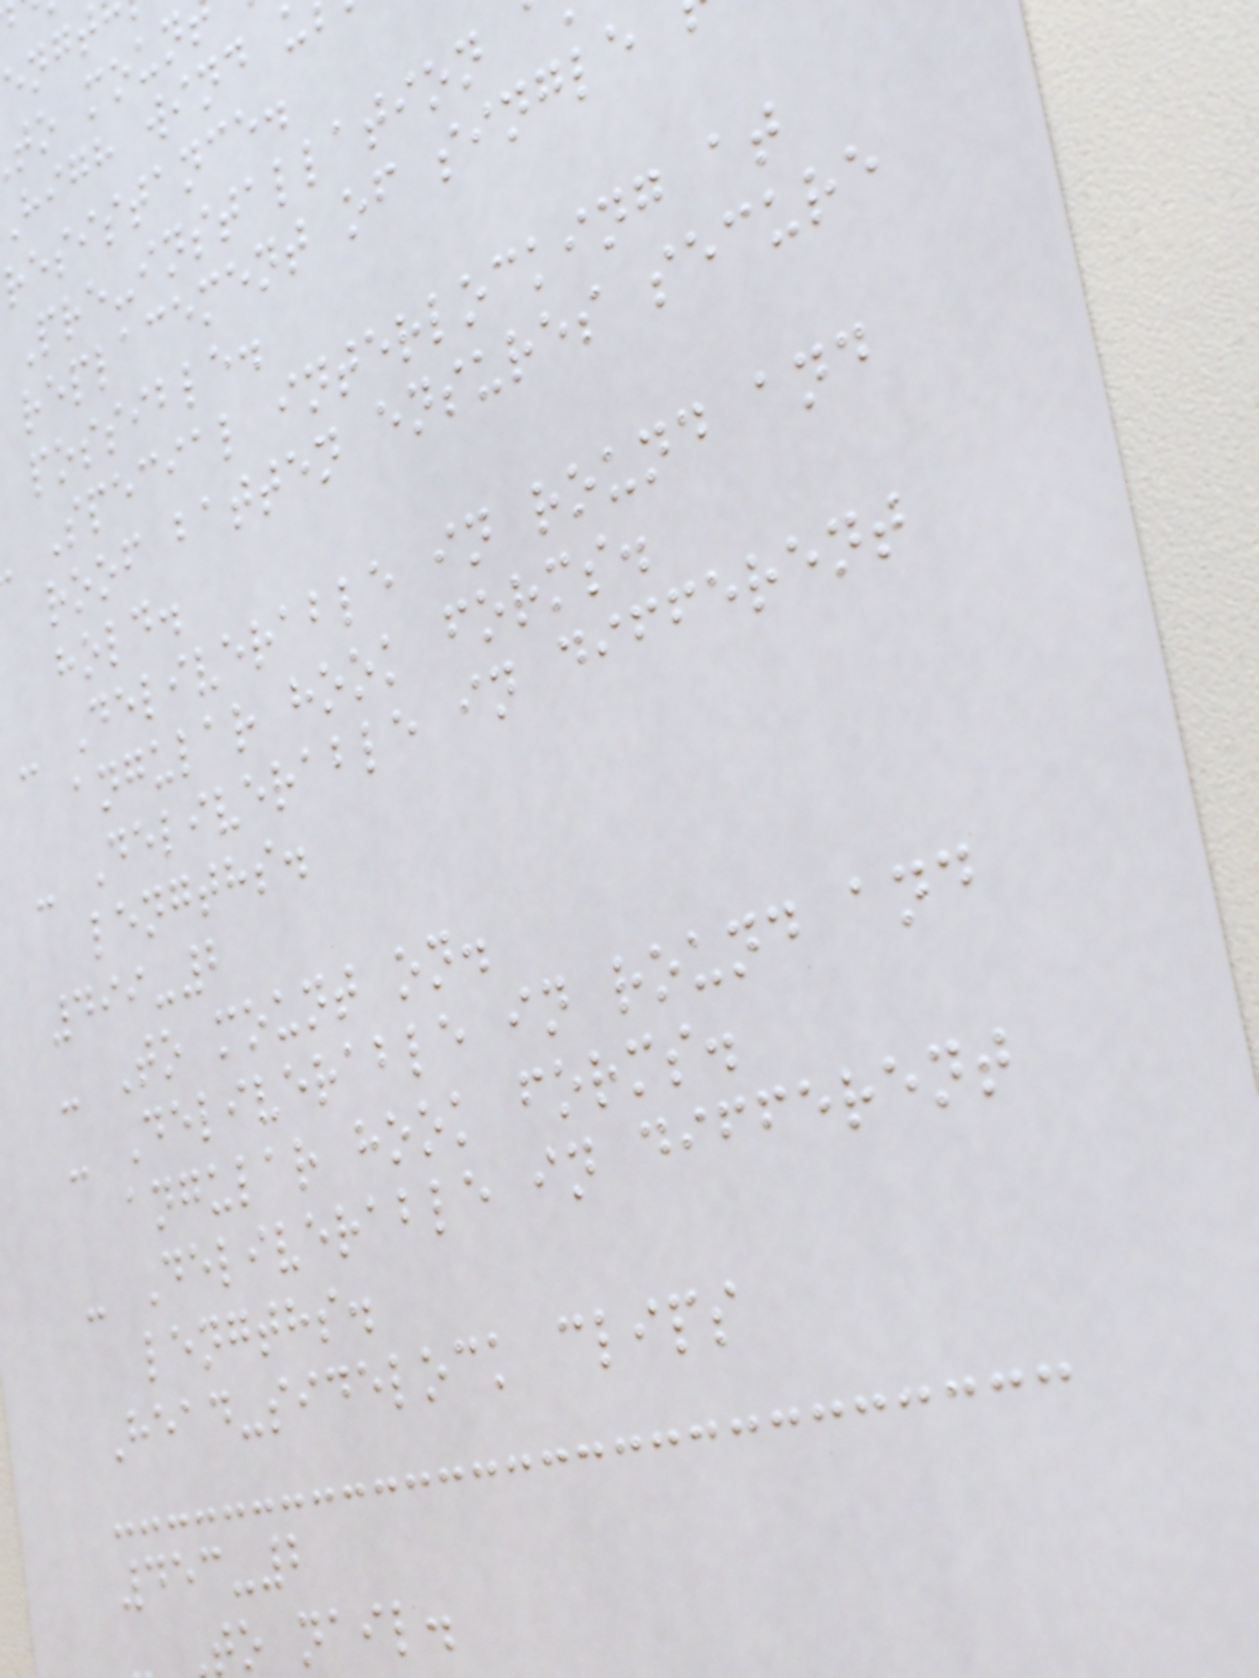to moun
high wind
resistance.
Pre-installation
replacement of single
possible.
Special interlocking at
roof batten ensures secure
hold.
- Deliverable in round and
angular hook forms.
- Deliverable in different
lengths.
499-2
- To mount on.
- Deliverable in round and
angular hook forms.
- Deliverable in different
lengths.
Head-sidelock clips
453-2
To nail.
